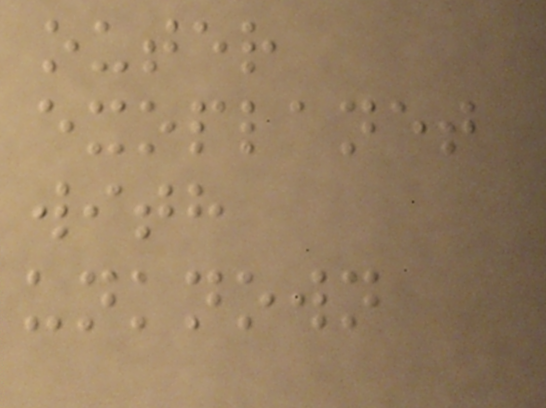outer
exoplanet
with
unknown
